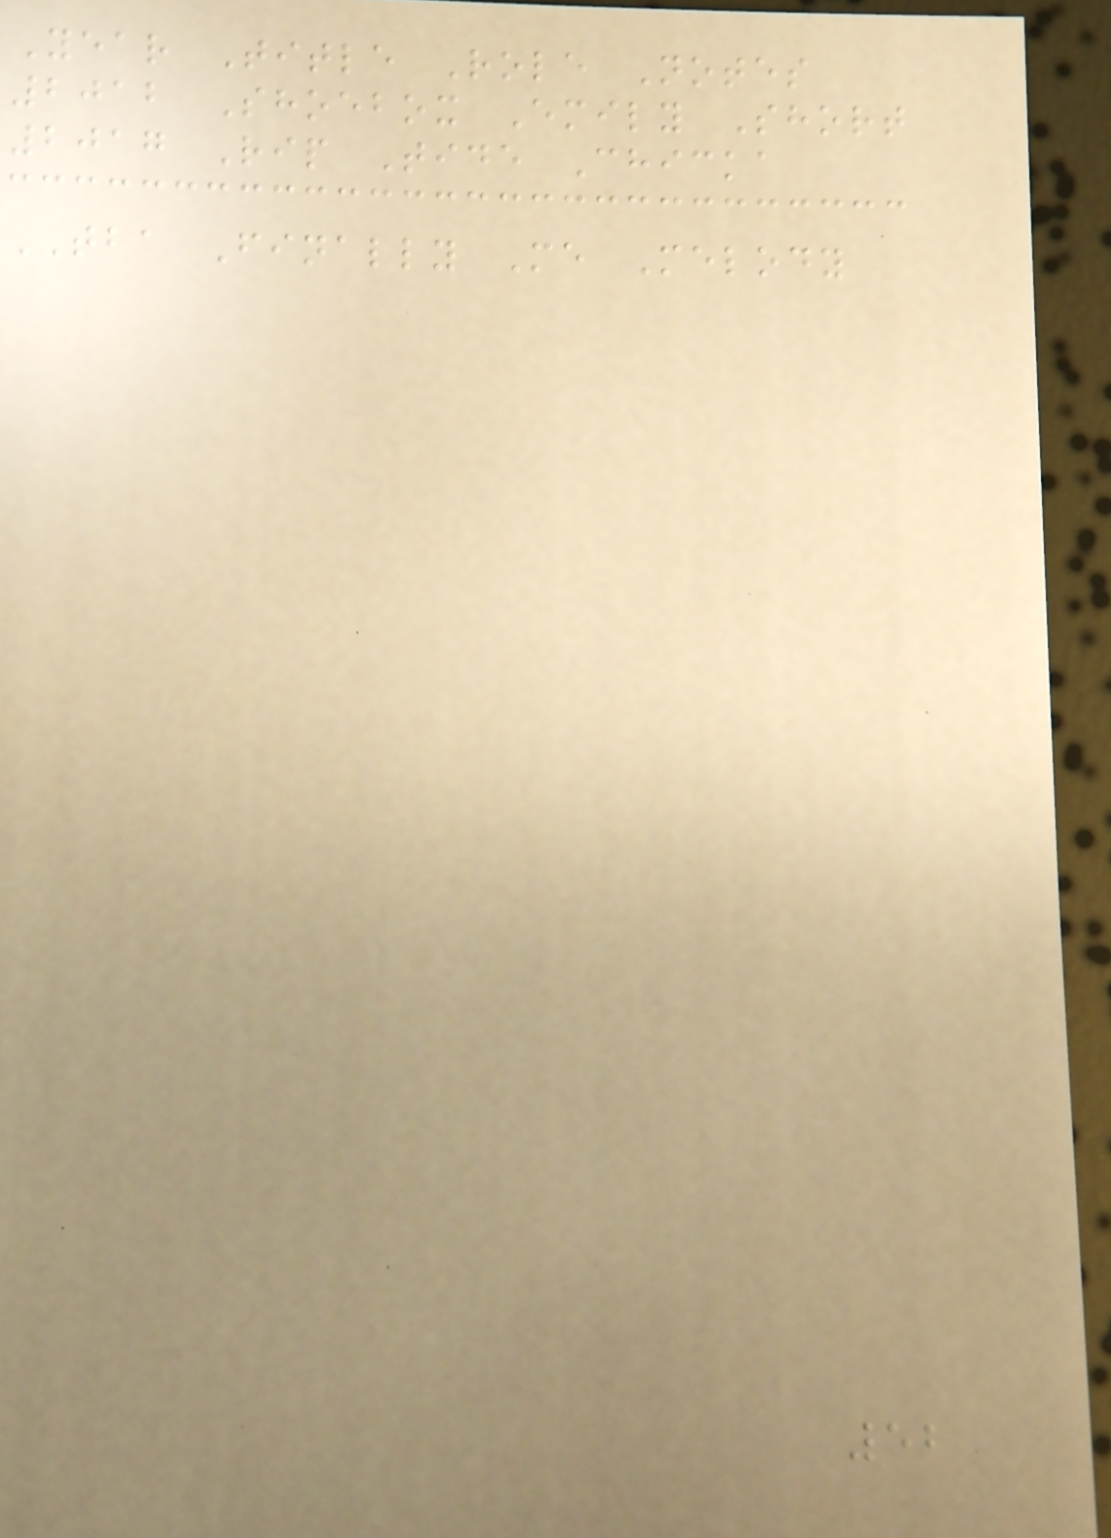Year Title Role Notes
2012 Shoebox Emily Short
2017 Rip Tide Chicka
TBA Finally Me Melody
52
